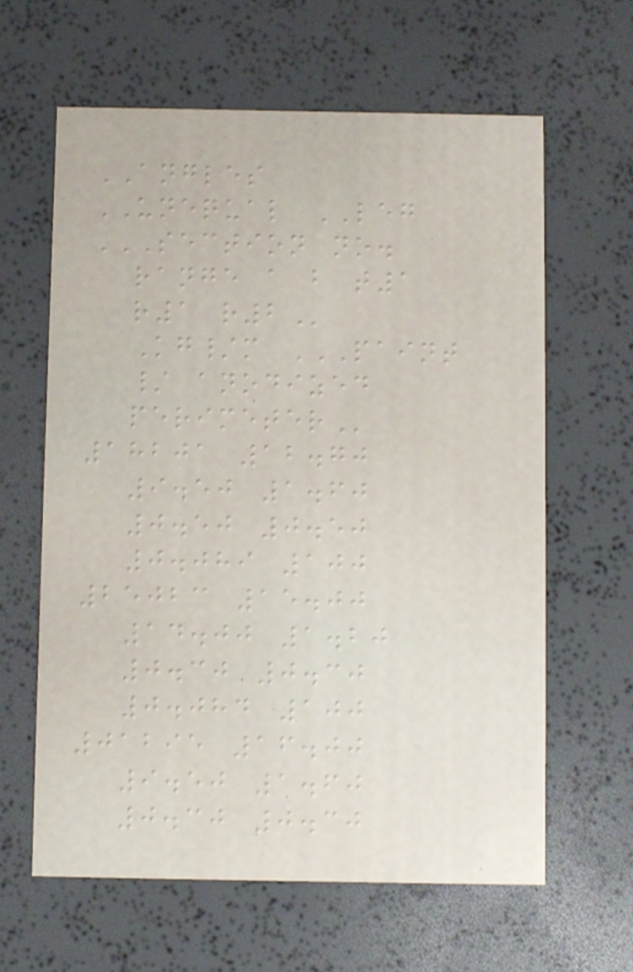ANGLES
UNEQUAL LEG
SECTION NO.
RANGE A B T1
R1 R2
Kg/m PAINT
/ ANODIZED
PERIMETER
18201 12.70
9.50 1.60
0.50 0.50
0.089 100
25023 15.00
14.00 1.20
0.30 0.30
0.084 100
01295 16.00
9.50 1.60
0.30 0.30
